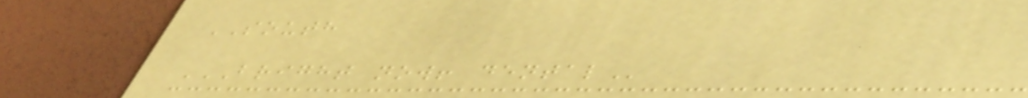SOUTH
BRIGHT NOW! DENTAL
